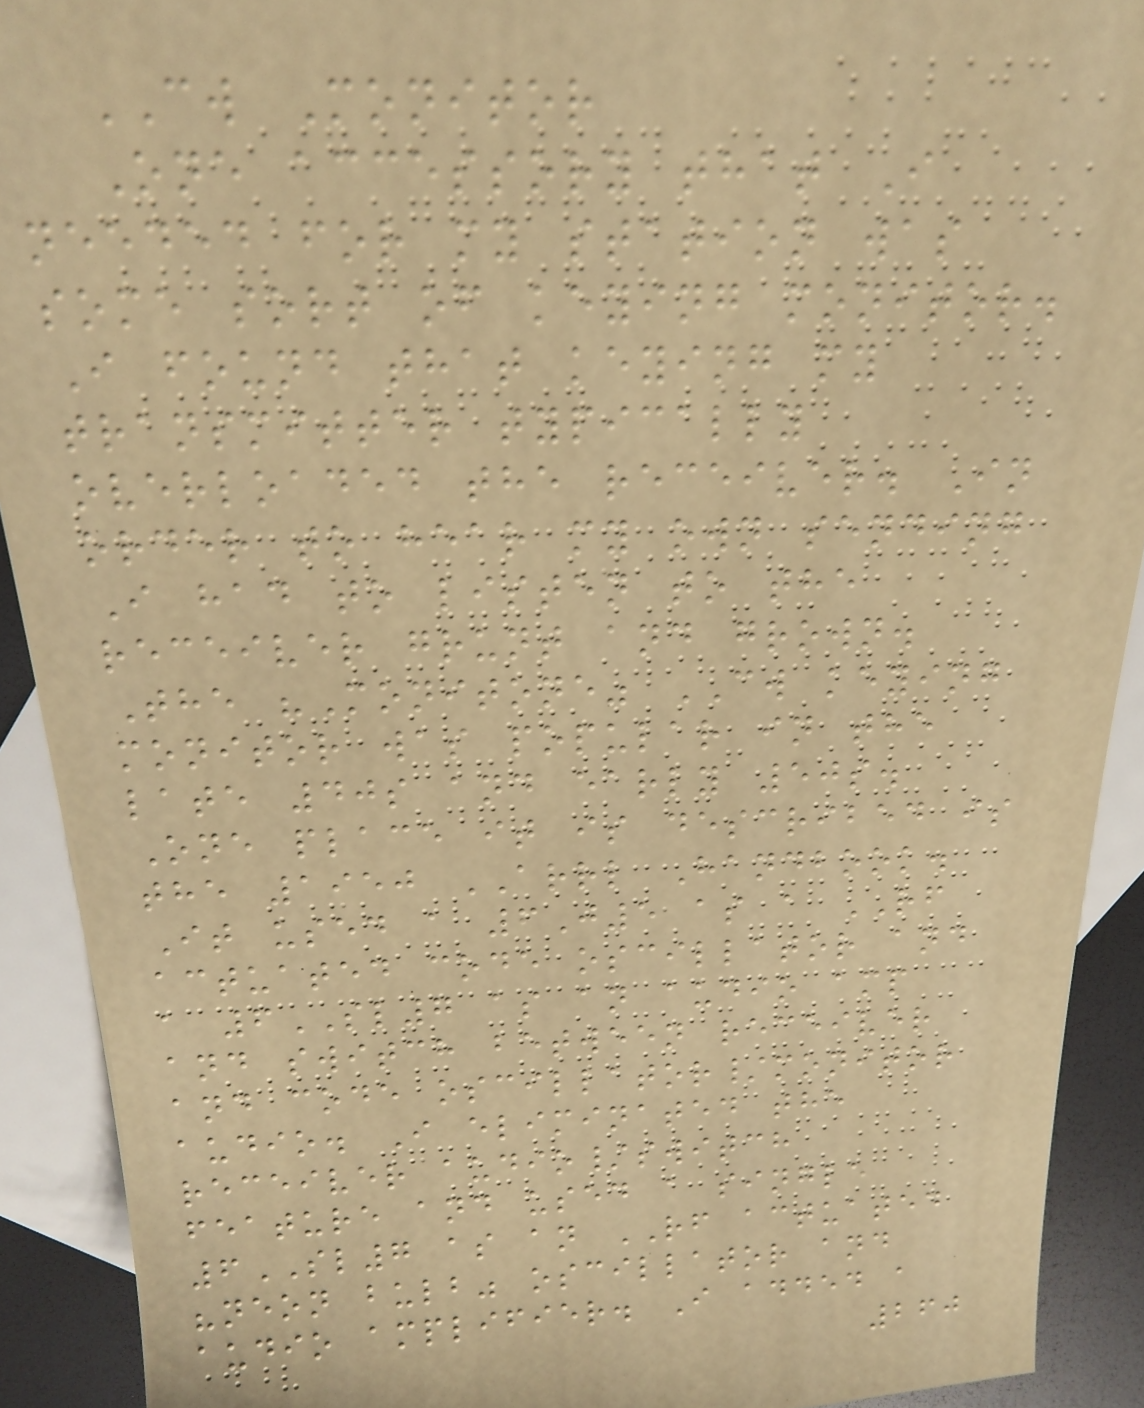CW Monitor
One accessory that I
needed for my station was
some sort of keying monitor.
I found that keying my
transmitter typically
overloaded the receiver. In
order to hear my own sending
I had to listen to the
receiver grunt and grown.
The "Monitone" CW keying
monitor was popular in the
late 40s and early 50s.
One place it is described is
the 1950 ARRL Handbook.
It used a 6J5 as a RF
actuated code oscillator and
a 6SL7 as an audio amp
and switch between receiver
and code oscillator/monitor
audio. I eliminated the
receiver audio/switch
feature and used a single
6SL7 as an RF actuated
"neon bulb" oscillator and
audio amplifier. I added a
260
